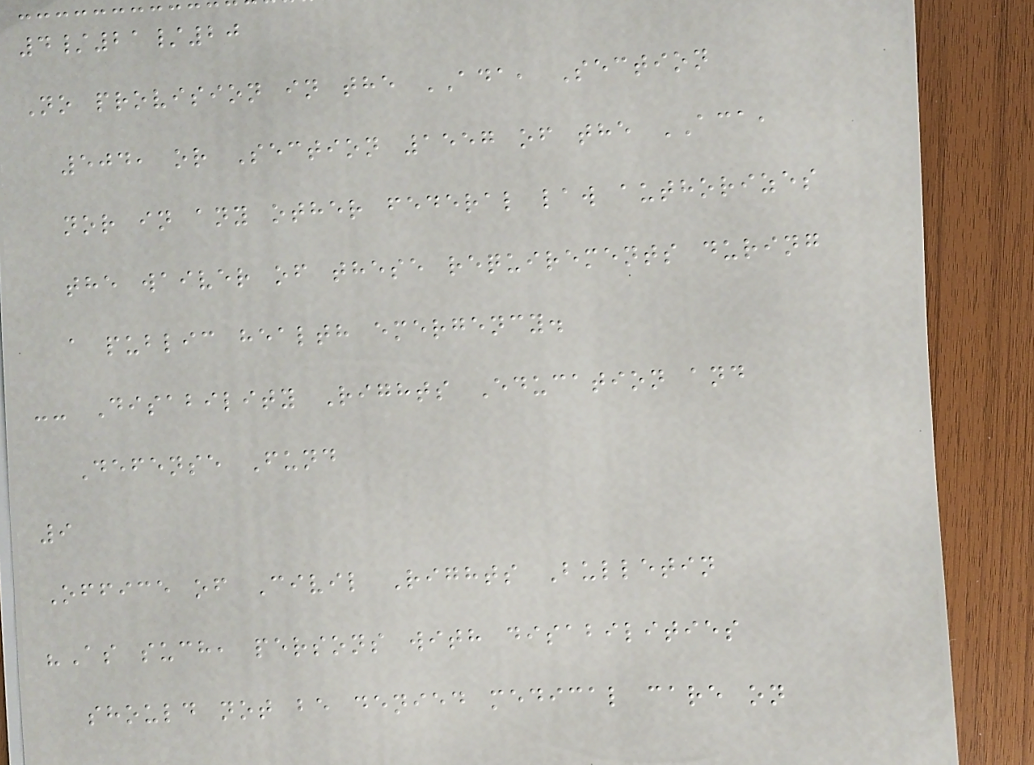4/21/20
No provision in the ADA, Section
504, or Section 1557 of the ACA,
nor in any other federal law authorizes
the waiver of these requirements during
a public health emergency.
-- Disability Rights Education and
Defense Fund
9
Office of Civil Rights Bulletin
"As such, persons with disabilities
should not be denied medical care on
